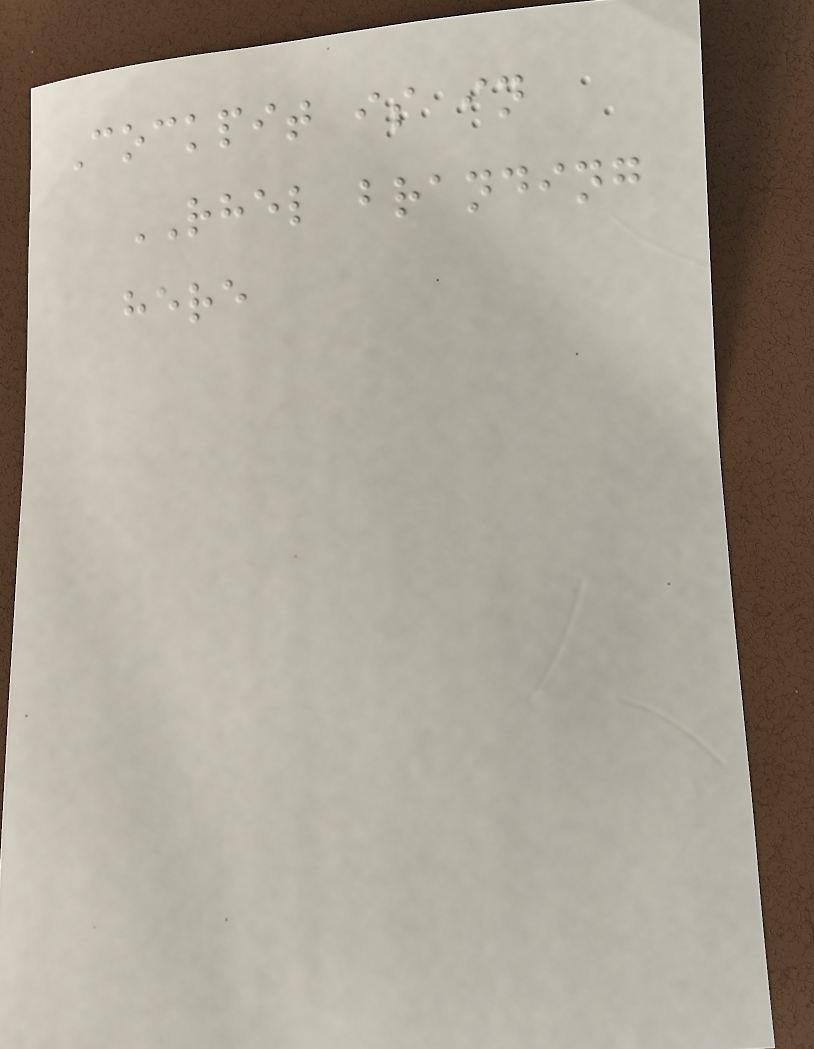Cockpit is in
RHEL branding
here
